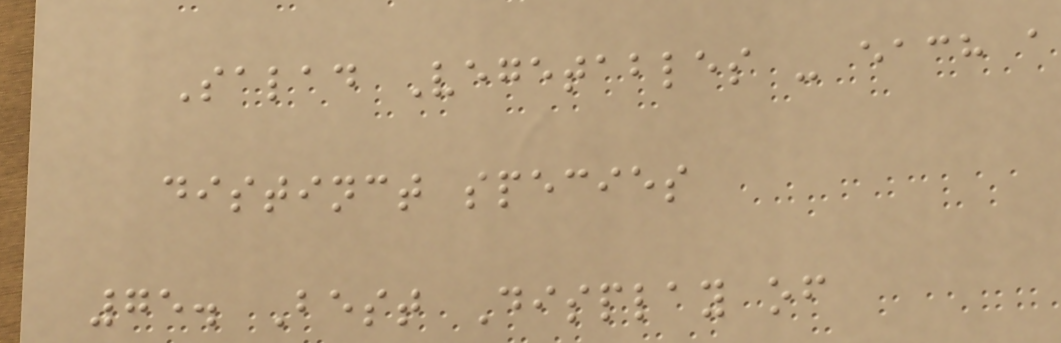Salad Vegetables - each a
distinct species
75. Best Display of
